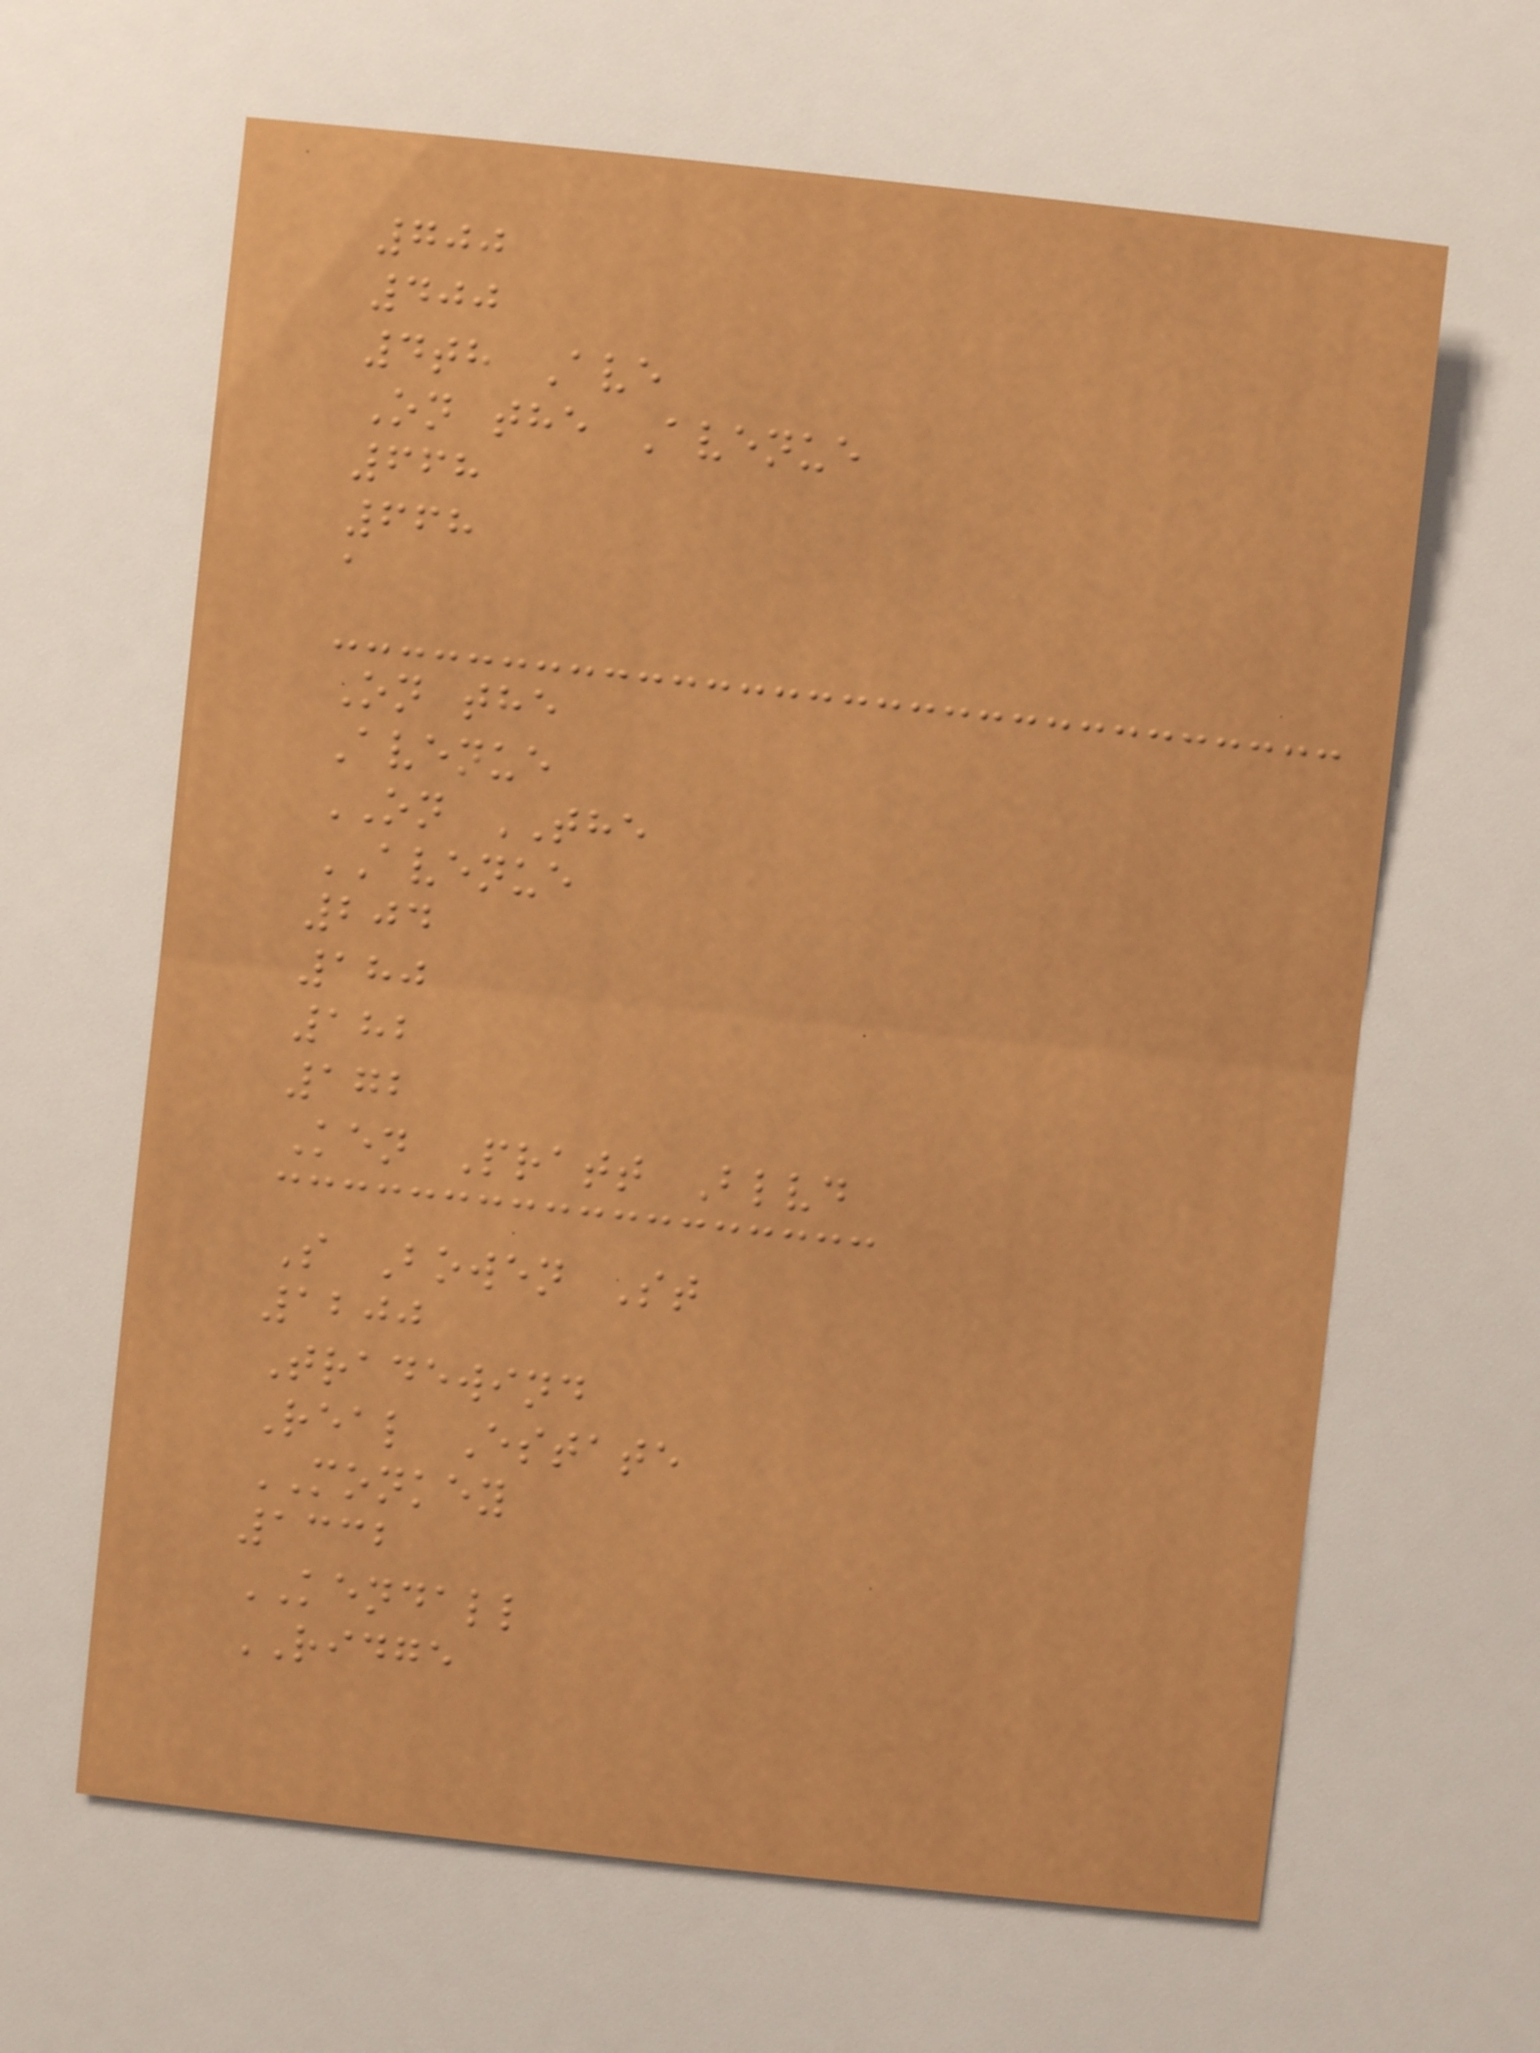700
400
4th Ave
On the Avenue
668
668
a
On the
Avenue
ON THE
AVENUE
204
180
182
172
Ken Pratt Blvd
S Bowen St
1200
Tradewind
Real Estate
MONKEY
1332
KENDALL
RIDGE
